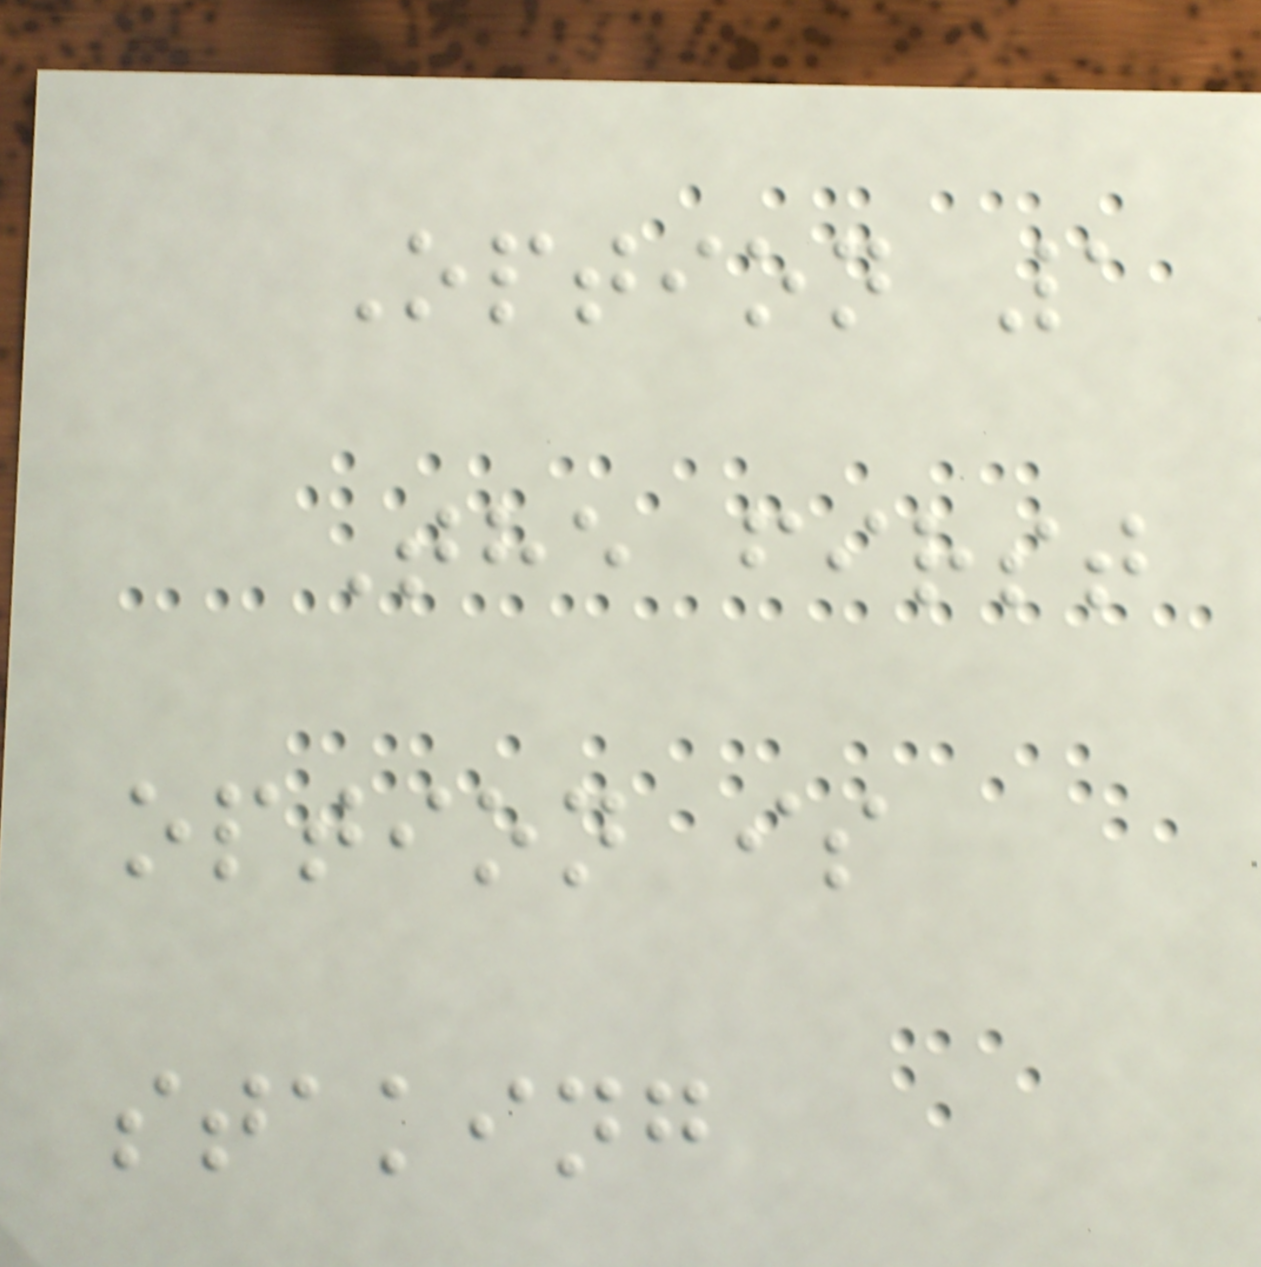Option 1
The first
option is
staking
